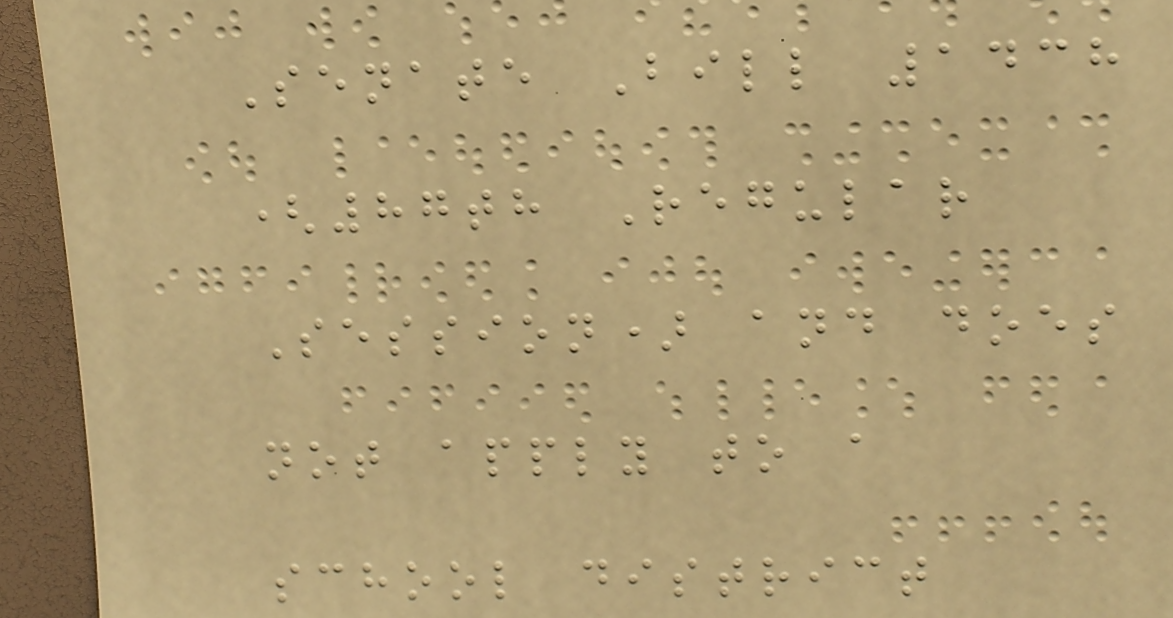Senate Bill 1438
(87th Regular
Session) and does
not apply to a
school district
